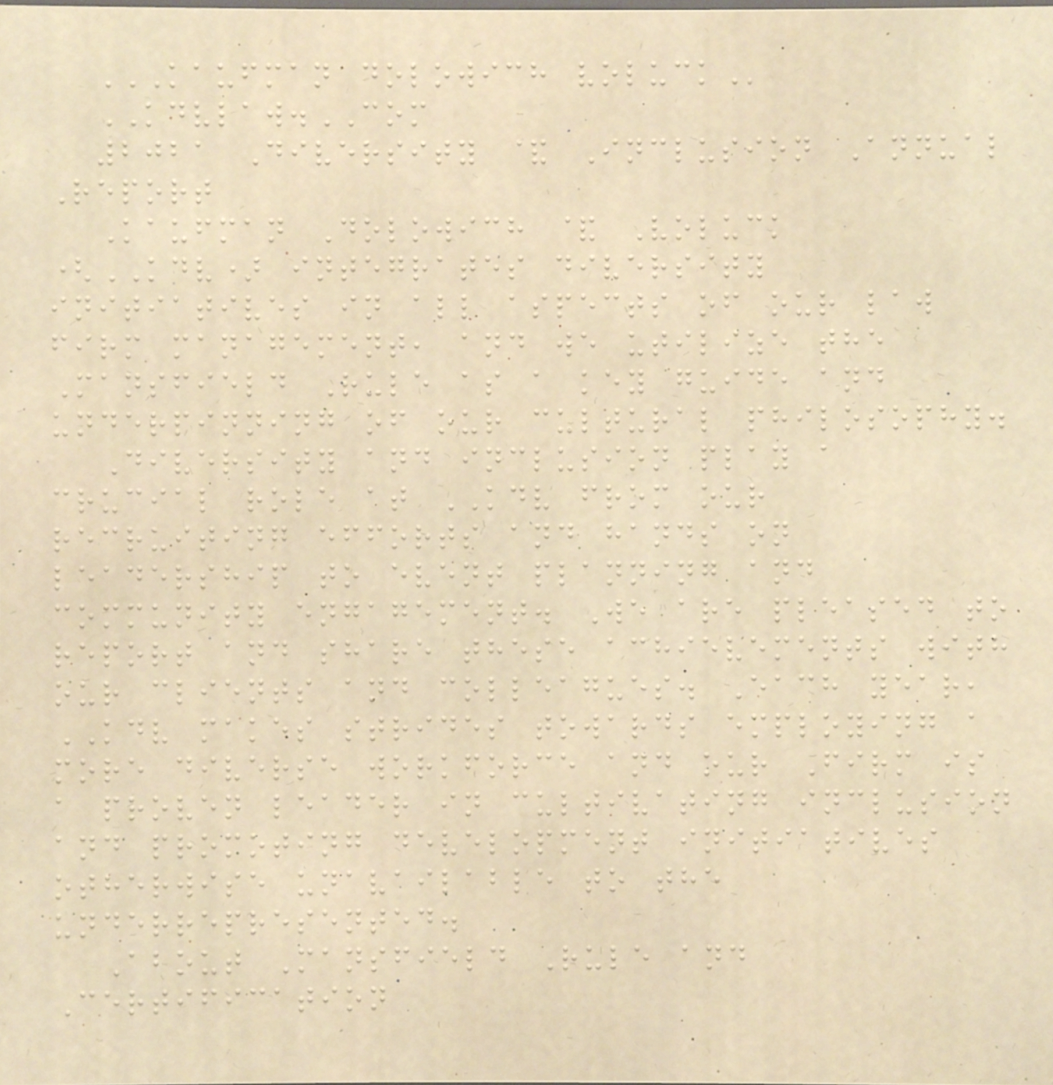KAUFMAN DOLOWICH VOLUCK
KDVLAW.COM
2021 Diversity & Inclusion Annual
Report
Kaufman Dolowich & Voluck
(KDV) integrates diversity
initiatives in all aspects of our law
firm management, and we utilize the
Mansfield Rule as a key guide and
underpinning of our cultural philosophy.
Diversity and inclusion play a
crucial role at KDV from our
recruiting efforts and hands on
leadership to event planning and
community engagement. We are pleased to
report and share these achievements with
our clients and colleagues. Each year,
KDV makes strides towards employing a
more diverse workforce and our Firm is
a proven leader in cultivating inclusion
and promoting development initiatives
otherwise unavailable to the
underrepresented.
About Mansfield Rule and
Certification
